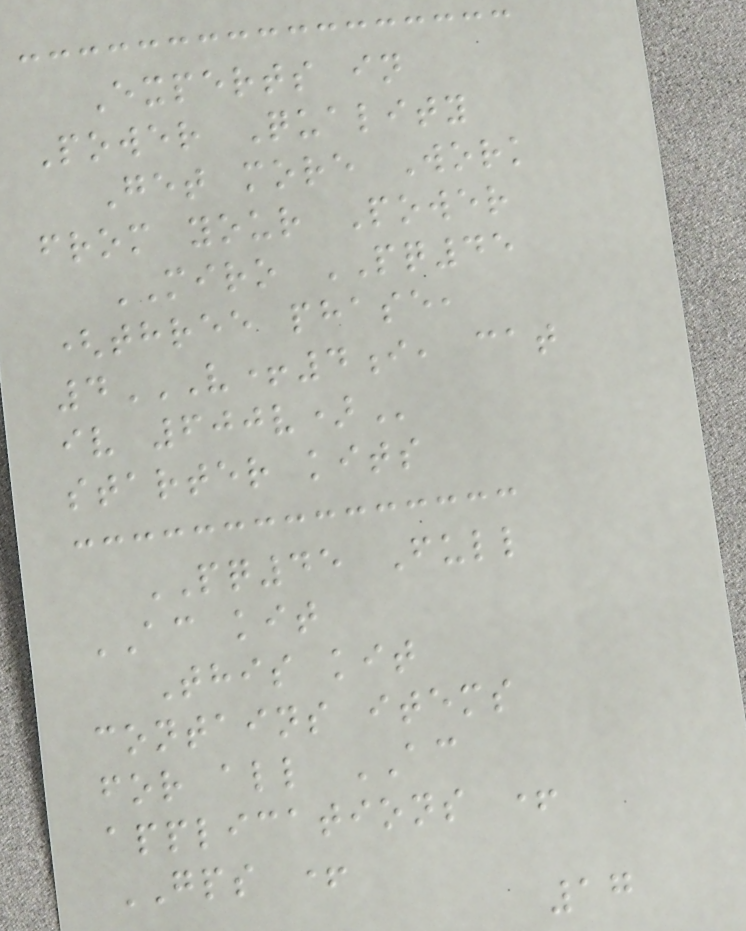Experts in
Power Quality
Get more Work
from your Power
MIRO PQ45
(three phase,
4V+4I, CAT
IV 600V)
starter kits
PQ45 Full
AC kit
This kit
contains items
for all AC
applications +
GPS +
17
